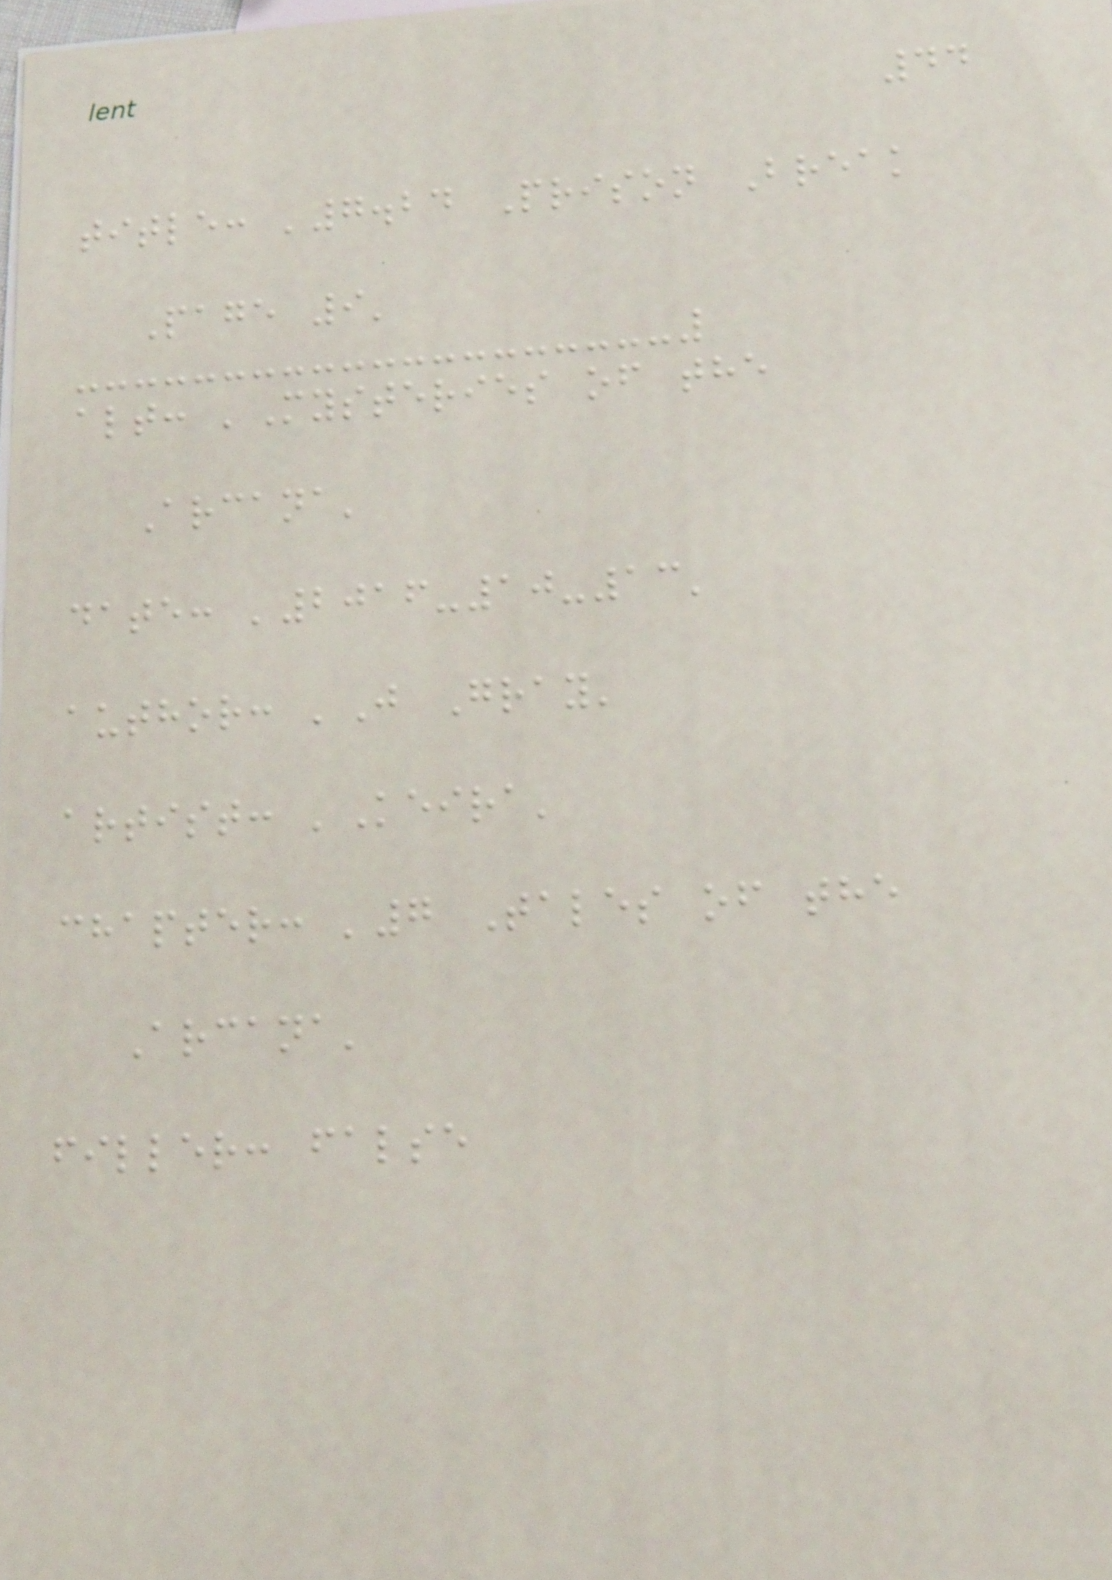44
title: '7.24 Prison Break
Page 9'
alt: 'Mysteries of the
Arcana'
date: '2016-10-13'
author: 'J Gray'
artist: 'Keira'
chapter: '7 Tales of the
Arcana'
filler: false
